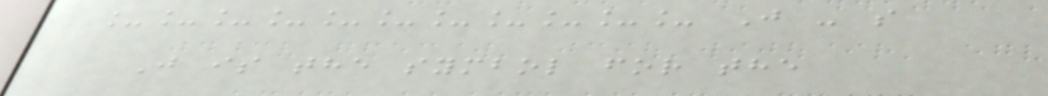___________ J - s
J is the symbol for the
